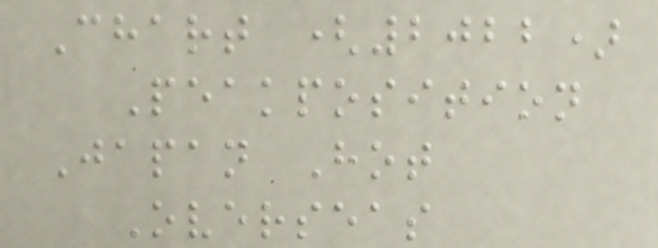Chart (2022)
Peakposition
Japan Hot
Overseas
